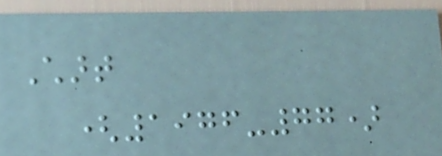Chart
(1976-77)
